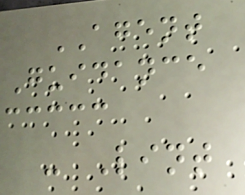AGENT
Guidance
- Lint
